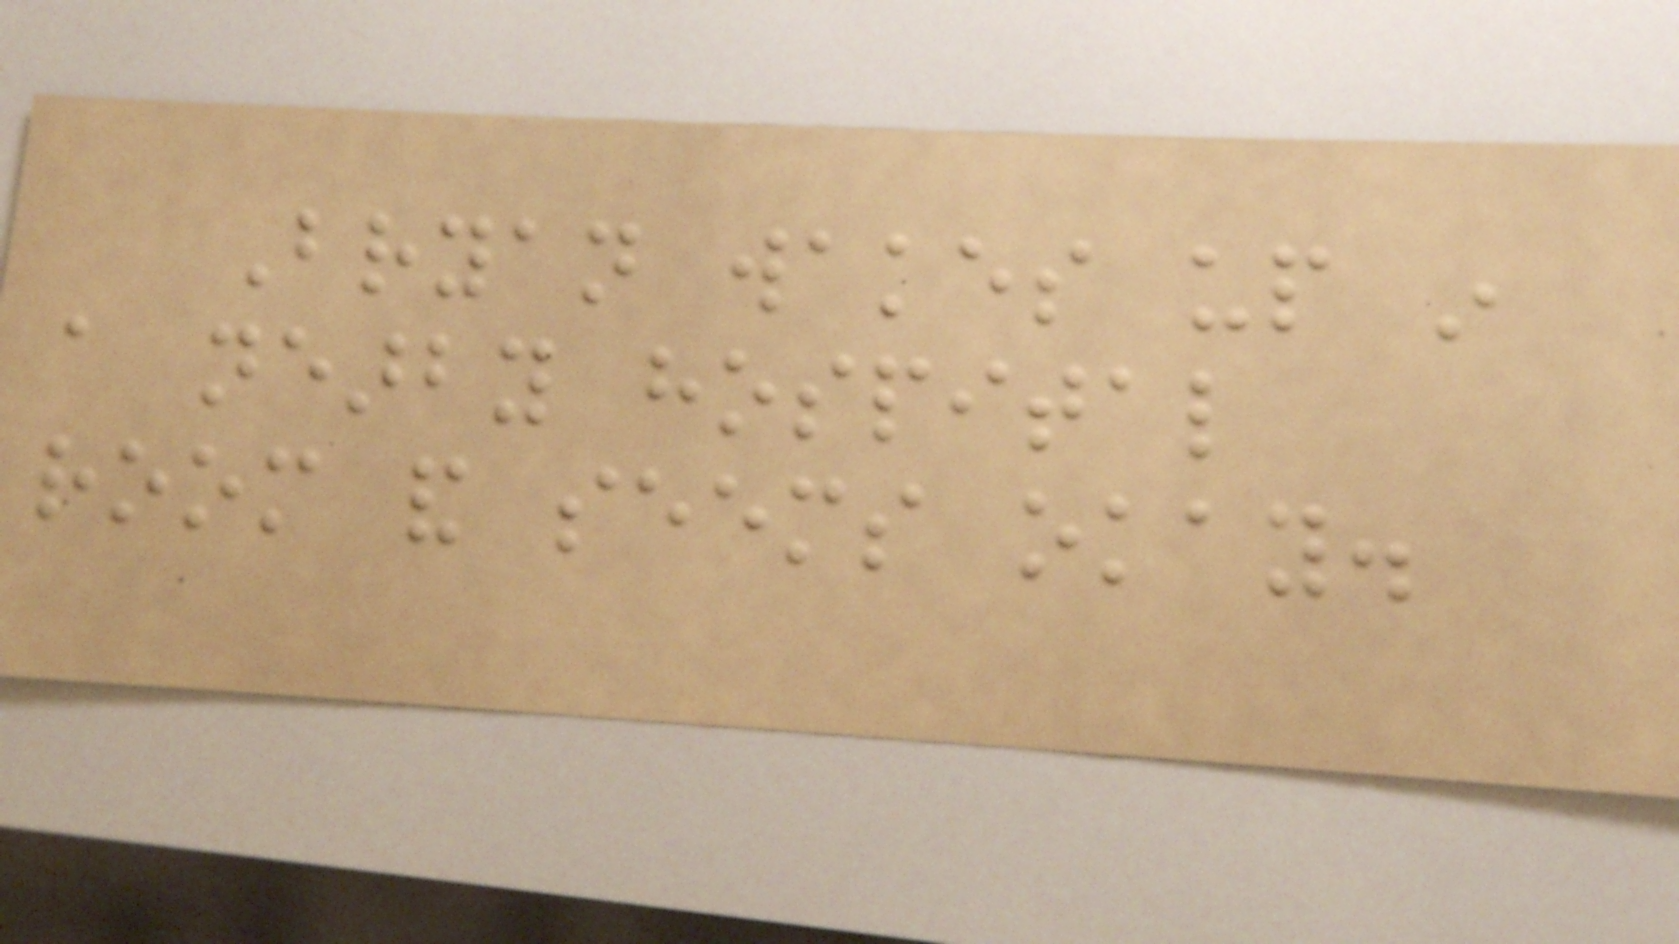Bryan wakes up in
a nearby hospital
room and seems okay.
